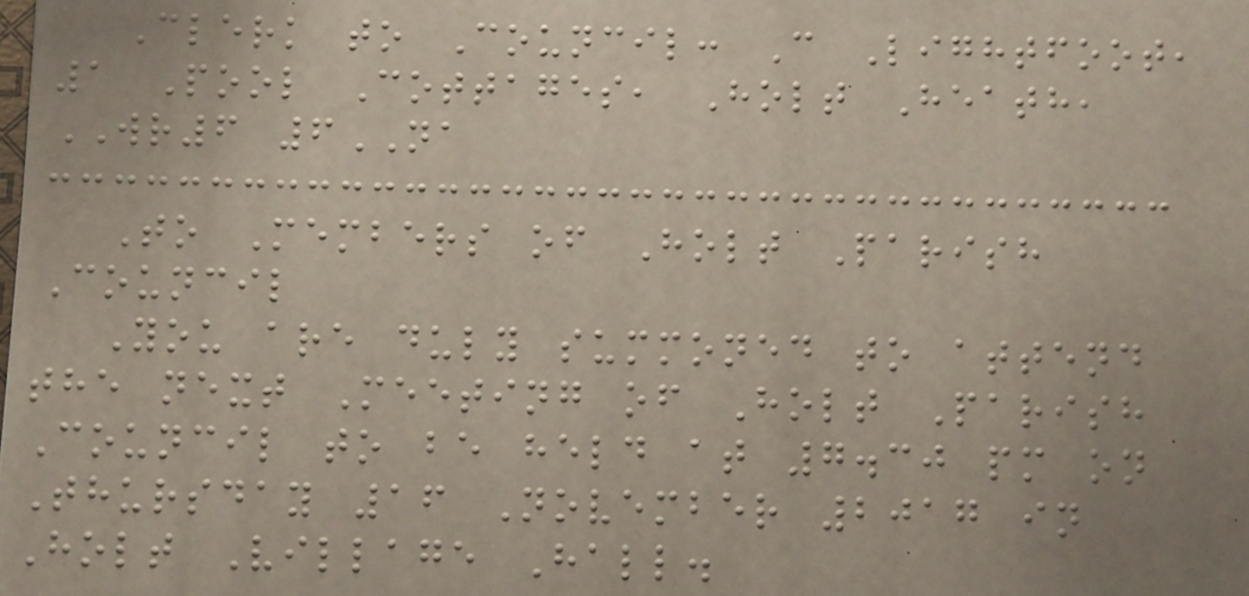Clerk to Council: C Lightfoot,
1 Pool Cottages, Holt Heath,
WR6 6NA
To Members of Holt Parish
Council
You are duly summoned to attend
the next Meeting of Holt Parish
Council to be held at 7.30 pm on
Thursday 16 November 2017 in
Holt Village Hall.
